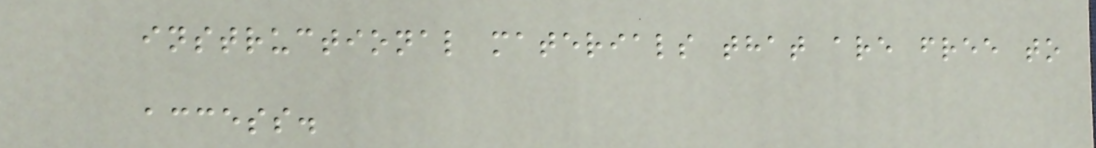instructional materials that are free to
access.
